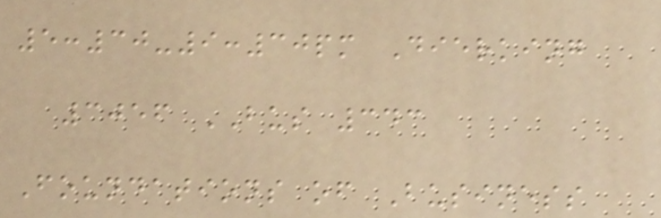5:30-9:30pm Dierking
3056 BUS 343
Foundations of Business
